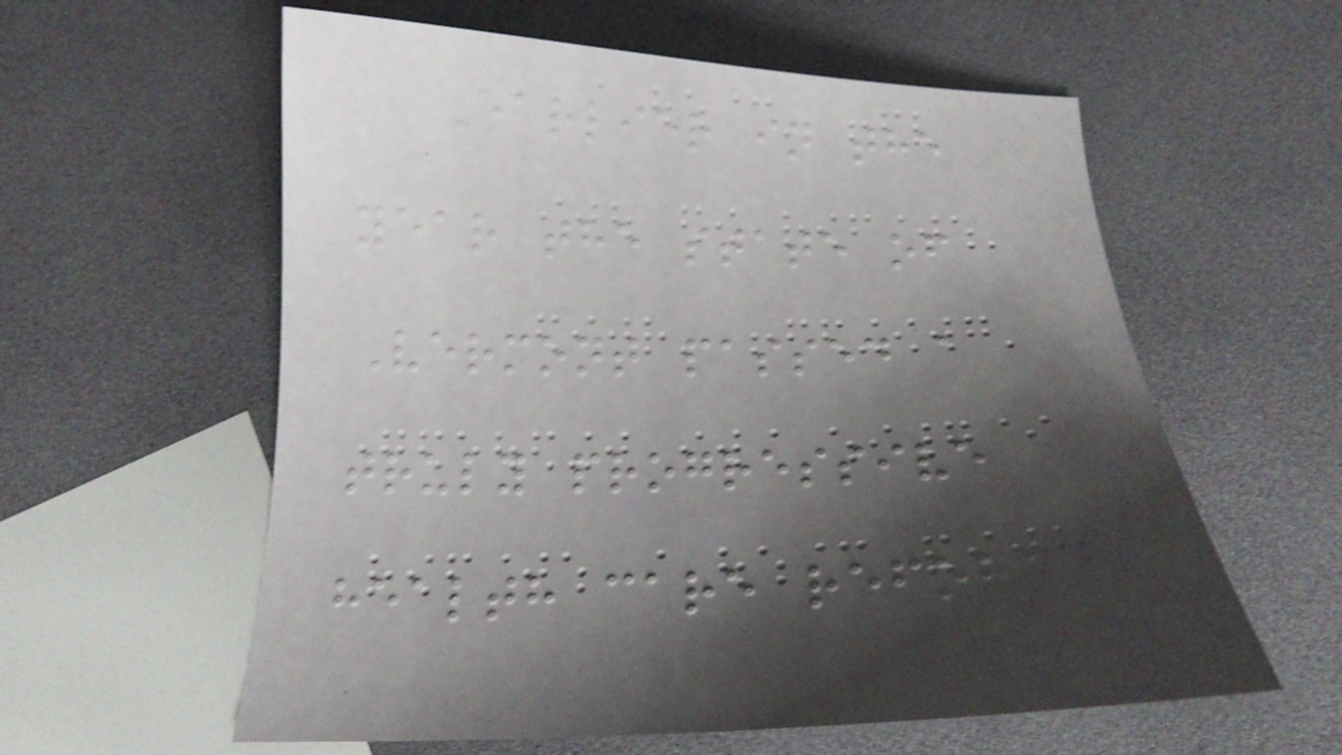Earlier in the
year the state of
Vermont passed a
truly progressive
health care reform
